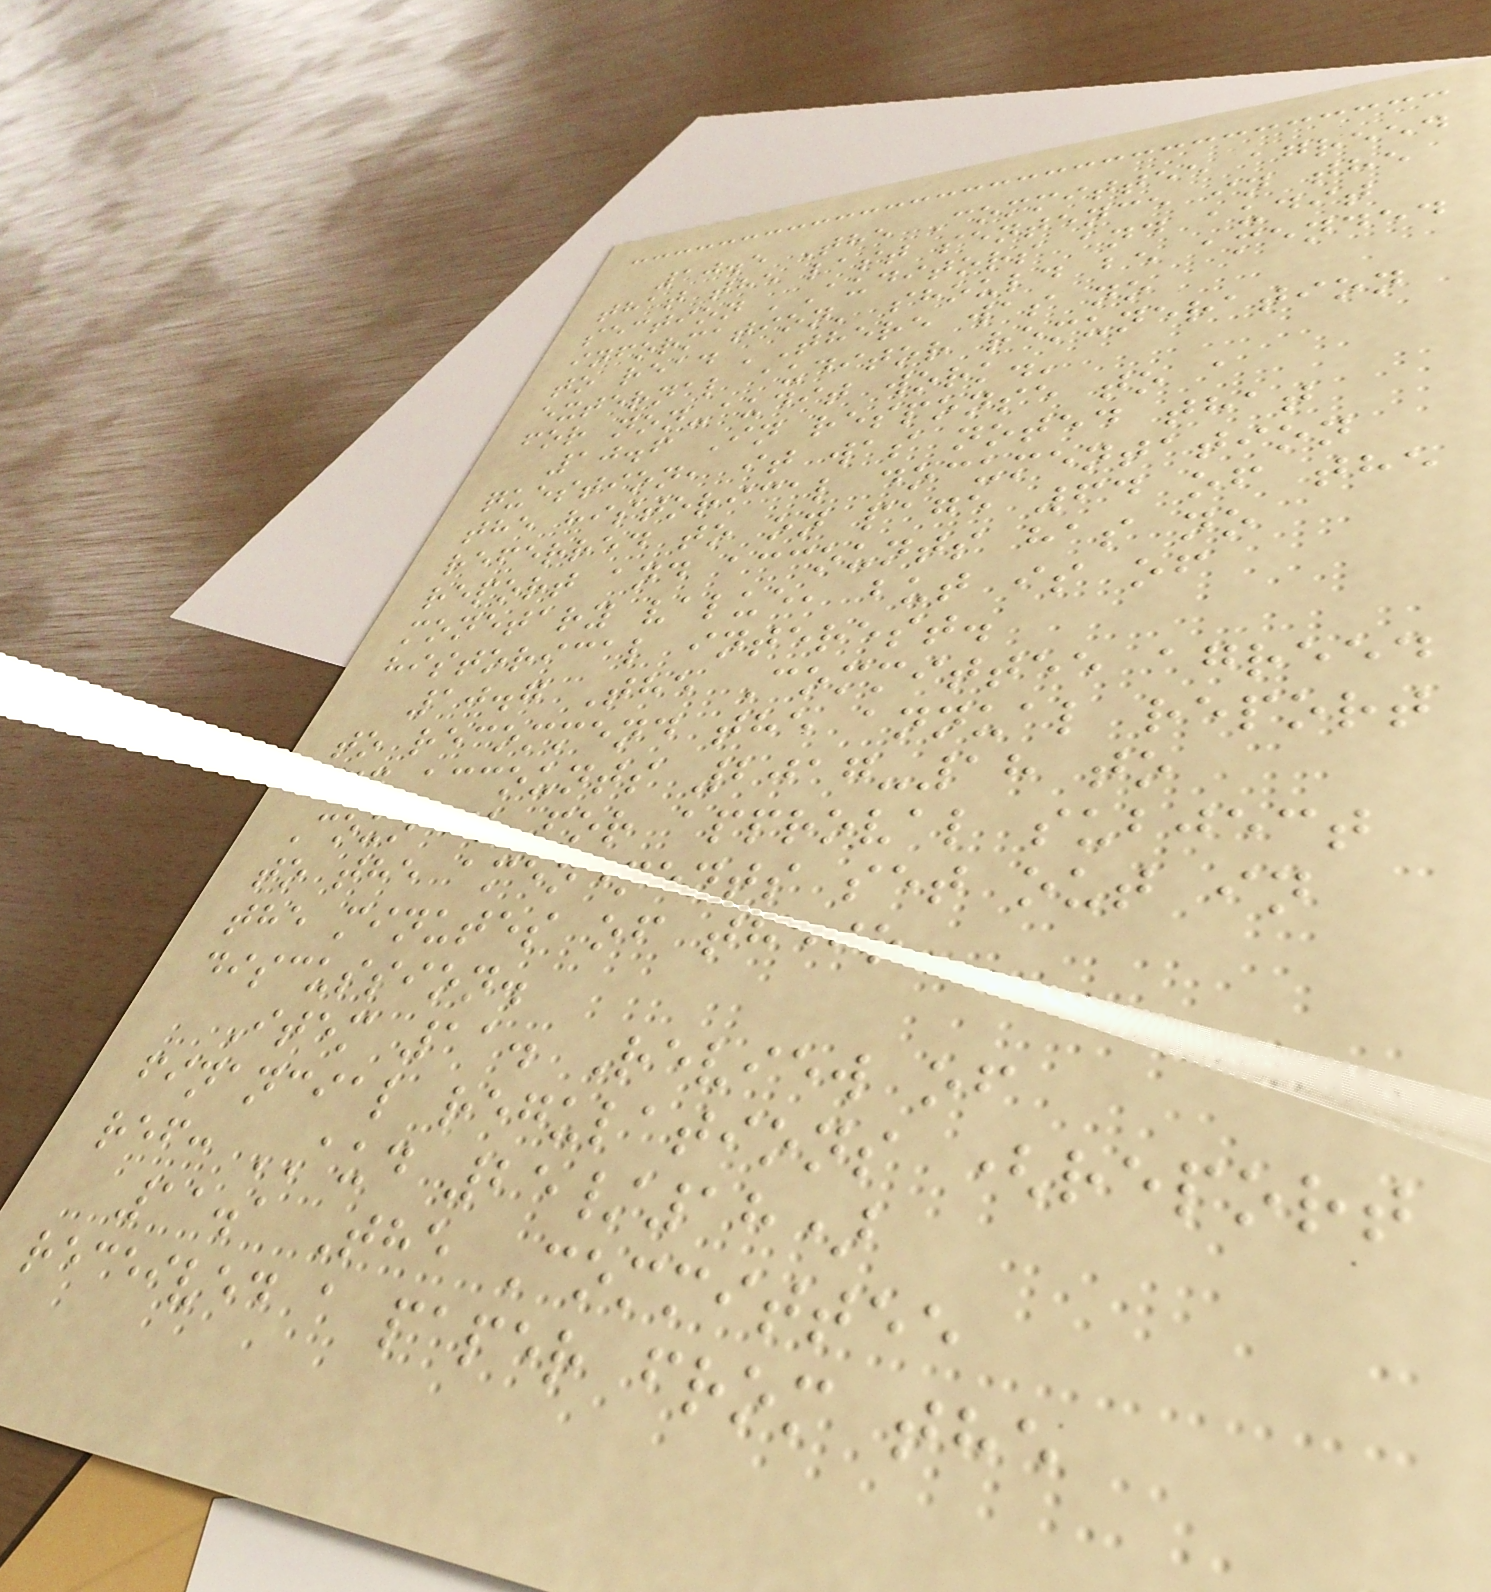10.5 The Committee agreed
that the last sentence in the
section 'Auditors and audit
information' should be amended
to read 'There was no
external auditor remuneration
for non-audit work.'
10.6 In response to a
question, it was noted that
the historical documentation
referred to on page 64 of the
report and accounts has no
monetary value, but is of
historical interest.
10.7 The Committee agreed
to recommend the annual report
and accounts 2017-18 to
Council for approval subject
to the amendments set out in
the minutes of their
discussion.
Item 11. Review of
financial regulations (report
ref: AUD 25/18)
11.1 The Committee
received a paper from the
